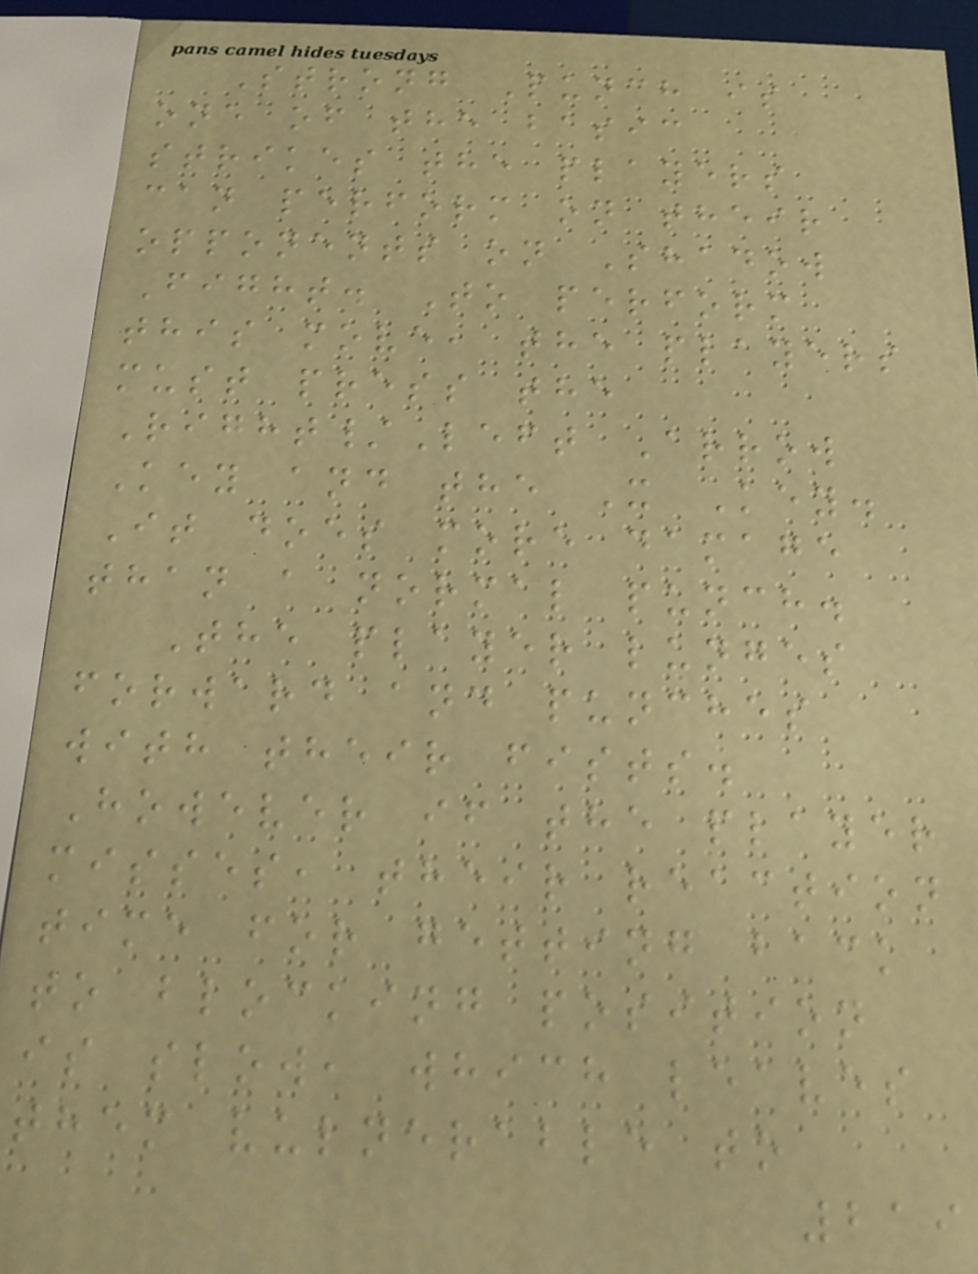Strong Punch is
one of the basic
strikes the players
can perform on their
opponents on Shadow
Fight. To perform
this move, the players
must press the
Right/Left Arrow
Key and the X Key.
It does more damage
than a normal punch.
The player lunges
forward and punches
with their fists.
However if the player
misses, their reaction
time for getting back
to blocking position
is slow, which leaves
them vulnerable to
219
